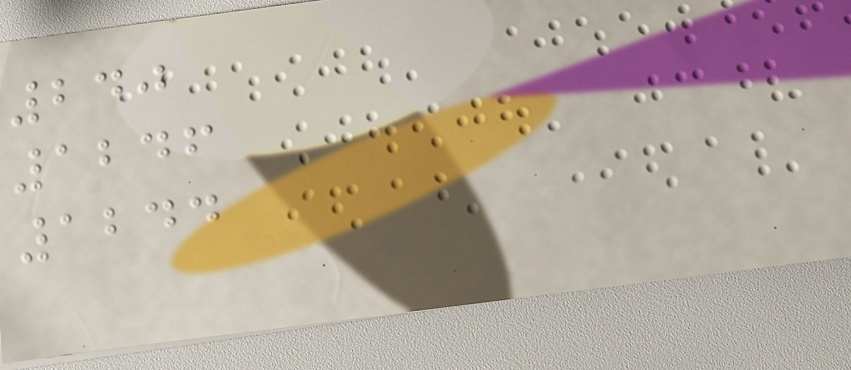240
1246
1244
